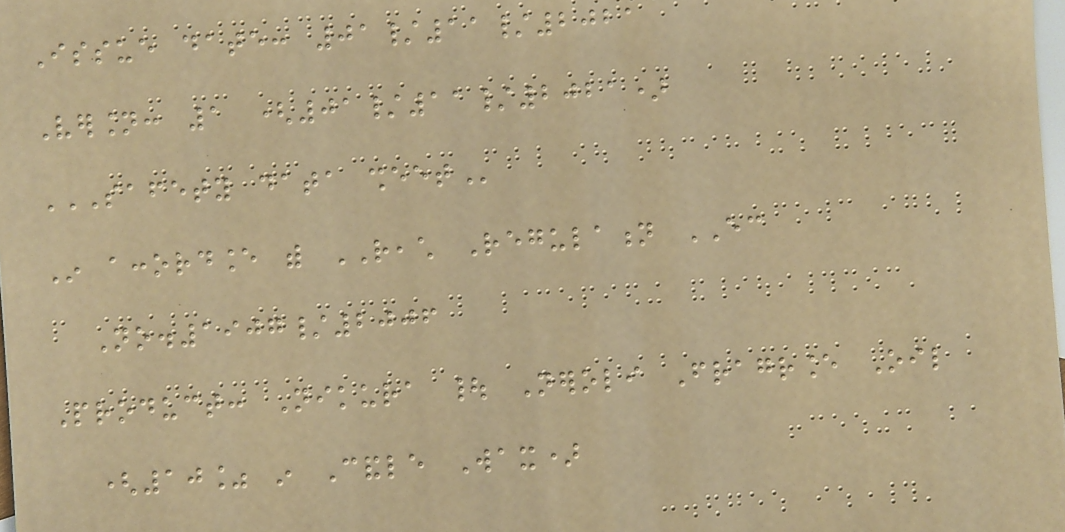Issue date: 01/11/2021
Version: 1 (01/11/2021)
SAFETY DATA SHEET
In accordance with REACH Regulation EC
No.1907/2006
Product: Nikura | Neroli Fragrance Oil
(10% in Candle Wax)
